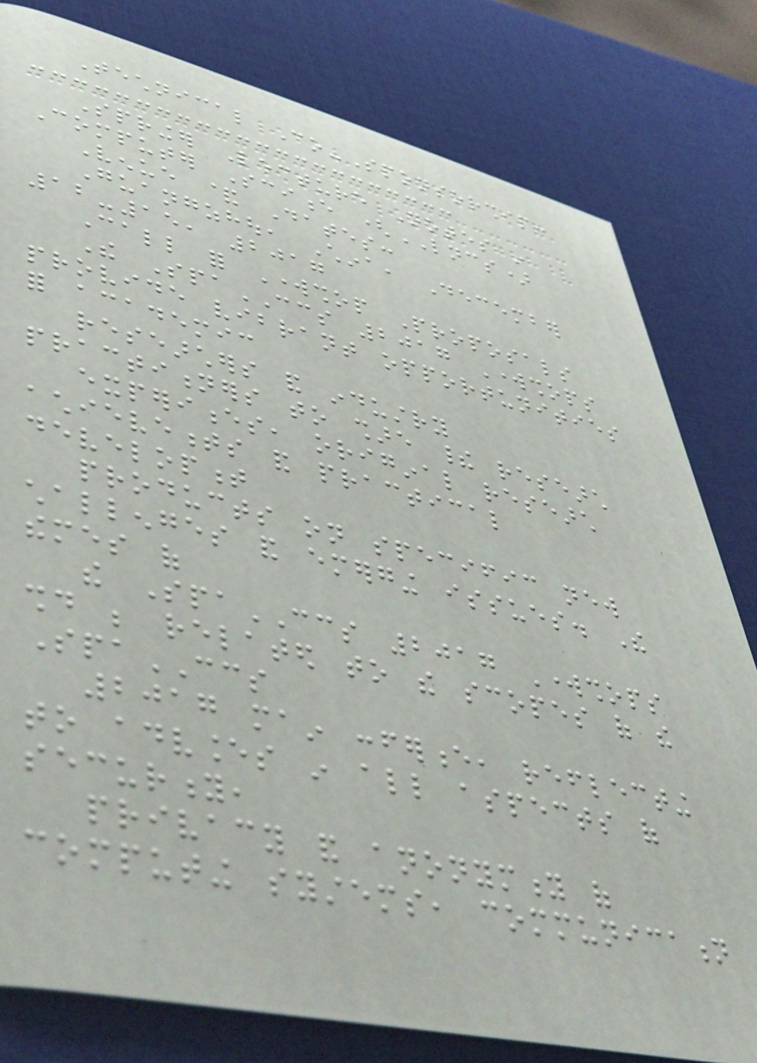Technical Co-Sponsorship:
Springer Lecture Notes in
Computer Science (LNCS)
Venue & Dates:
Guangzhou, China, December
12-15, 2017
Call for Workshop Proposals
The SpaCCS 2017 Workshops
provide vibrant opportunities
for academic
researchers and industry
practitioners to share their research
experiences, original research
achievements and practical
development
products on specific new
challenges and emerging issues. The
themes of
the SpaCCS 2017 Workshops
should be related to the scopes of the
SpaCCS
2017 main conference, reflecting
to advances in all aspects of
security,
privacy and anonymity of
computing systems, communication
